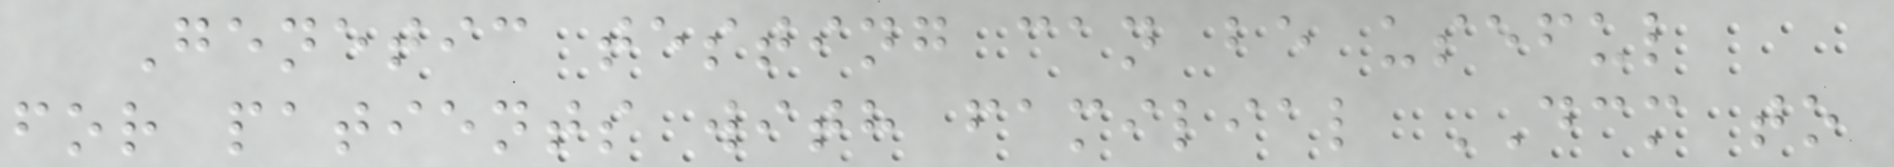Genetic testing can be useful
for patients with familial DCM to
